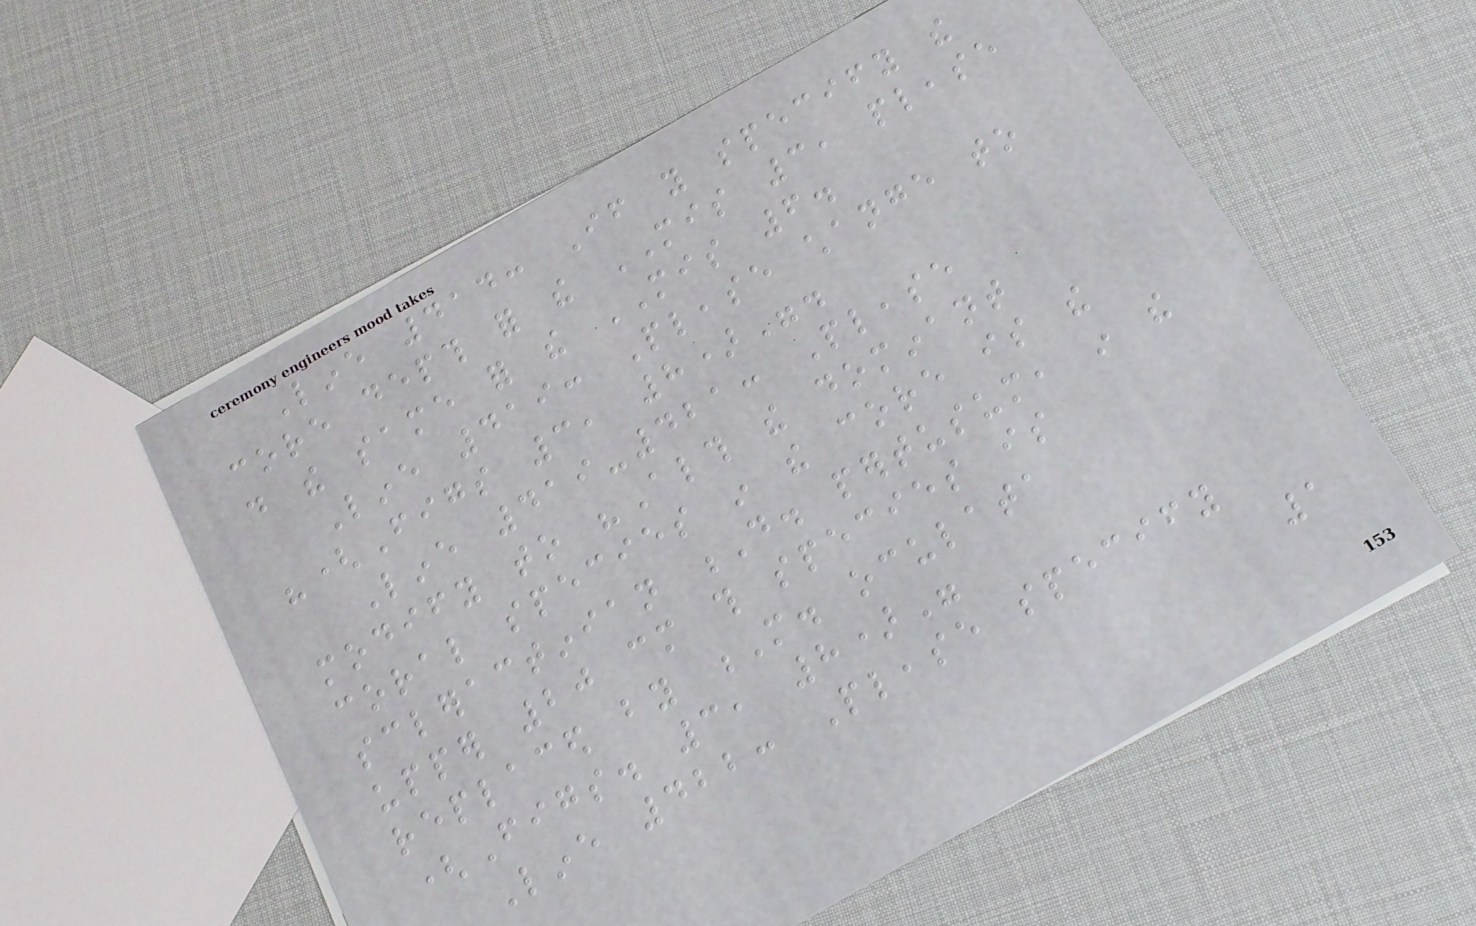Line 414: If you specify the
core depth for the MIS 3, please
do the same for the MIS 6.
Line 419: Please change to
"(Figs 3, 8)".
Line 419-421: Please
modify to "Although the dominant
coral species in the core is the
scleractinian D. pertusum, in the
upper 20 cm this species is
replaced by M. oculata
(Figs. 3, 8)"
Line 422: Please specify
1
